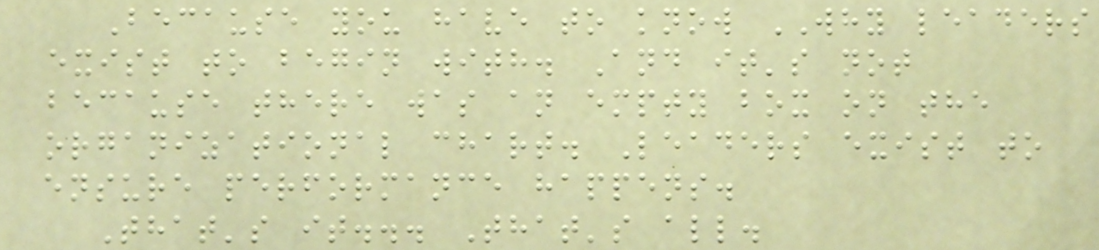Because you have to know WHY leaders
exist to begin with. And it's not
because there was an empty box on the
organizational chart. Leaders exist to
ensure performance happens.
That's it... That's all.
